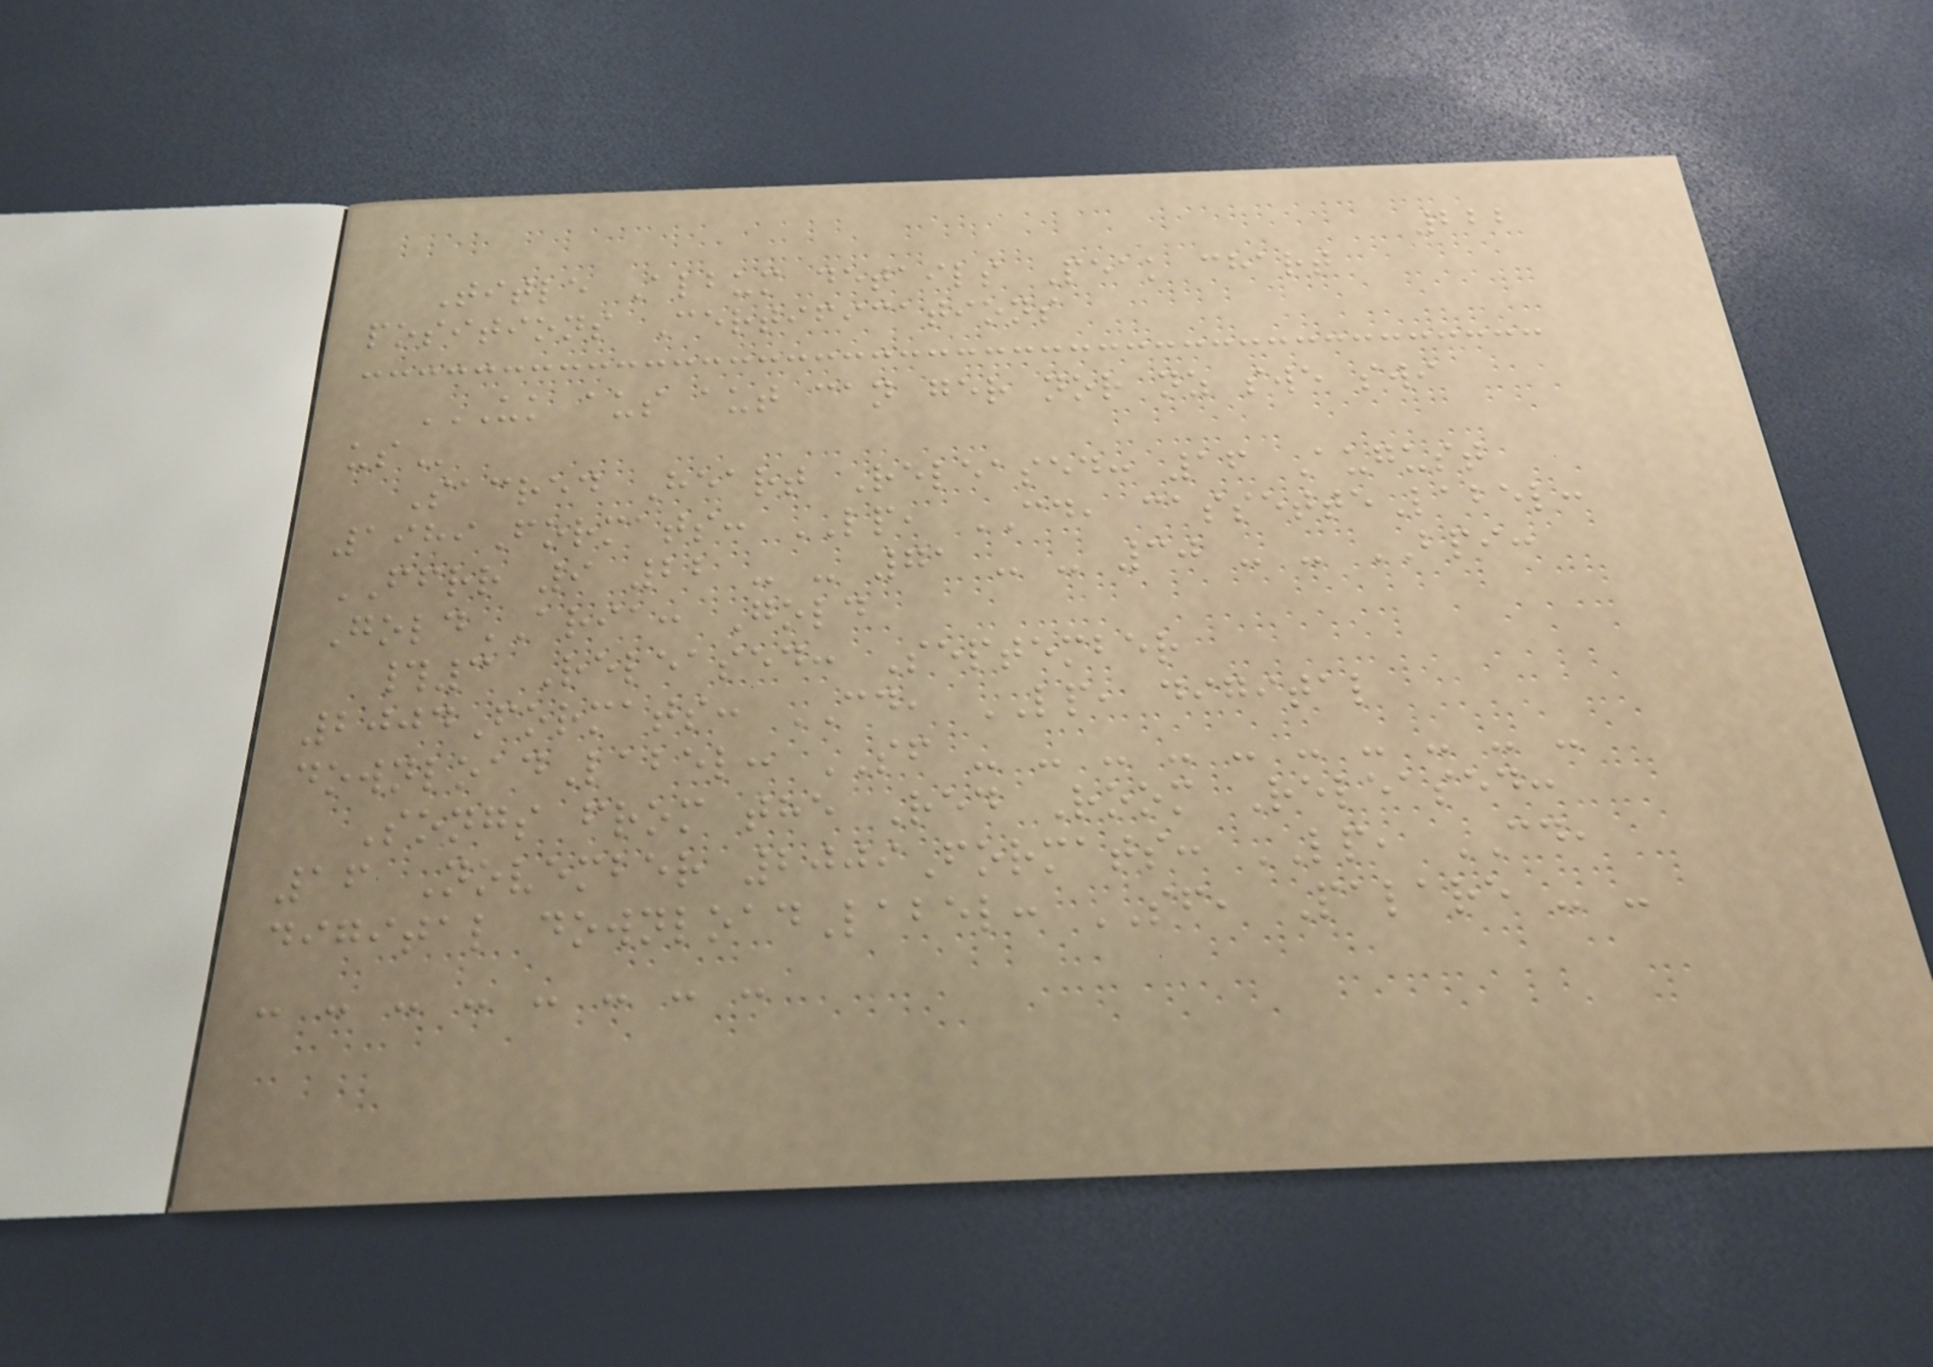222
Title Album details Peak chart
positions Certifications
UK AUS AUT CAN GER NOR NZ SWE SWI
US
Sacred Heart Released: 16 August
1989Formats: LP, CD, cassetteLabel:
FFRR 9 22 - - 71 - - 30 - - BPI:
GoldARIA: Gold
#3 Released: September
2004Formats: CD, LP, digital
downloadLabel: SF - - - - - - - - - -
Songs from the Red Room Released:
16 November 2009Formats: LP, CD,
digital downloadLabel: SF, Palare - -
- - - - - - - -
